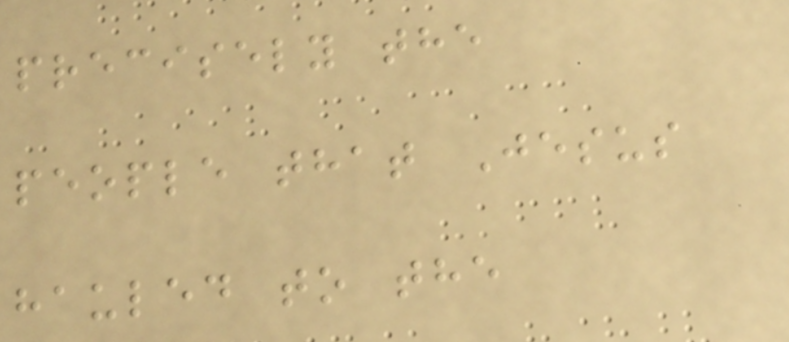precisely the
people that Jesus
hauled to the
